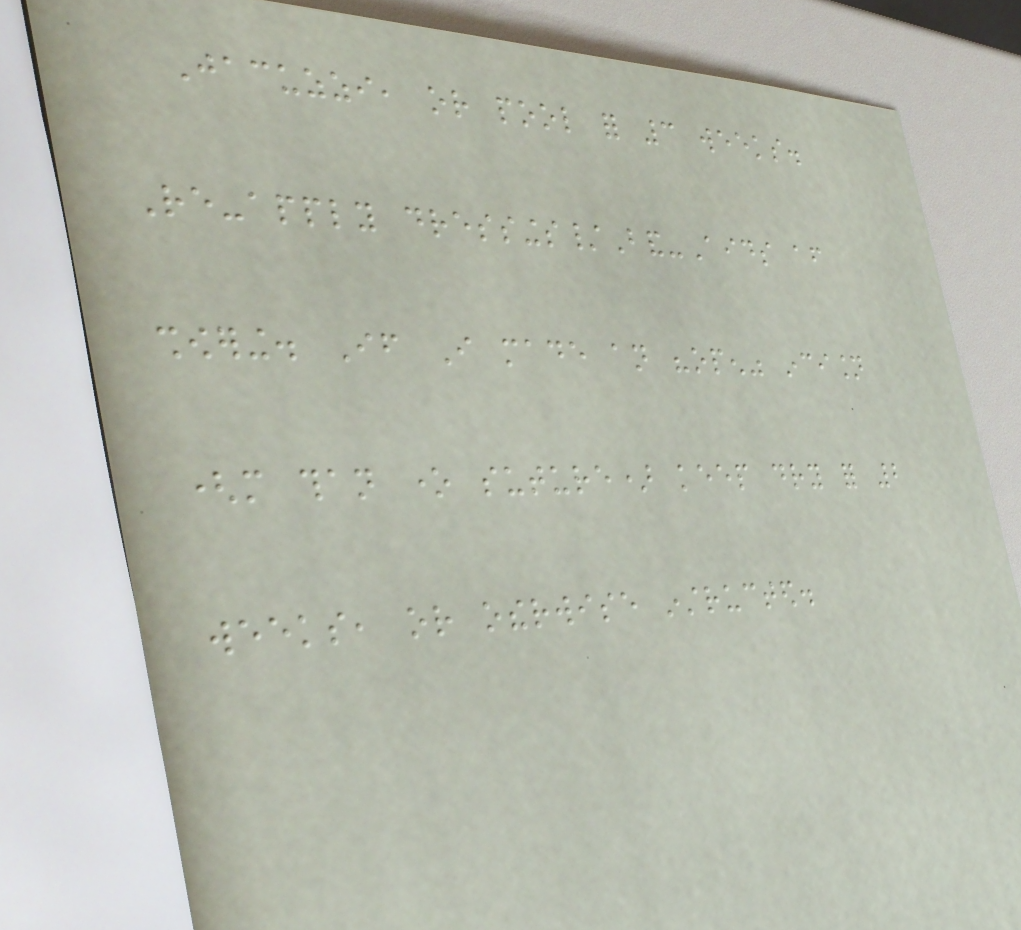Jacuzzi, or pool for 3 weeks.
Re-apply dressings/Band-Aids after
showering. If I made an "open" incision
(more than one suture) keep dry for 2
weeks, or otherwise instructed.
